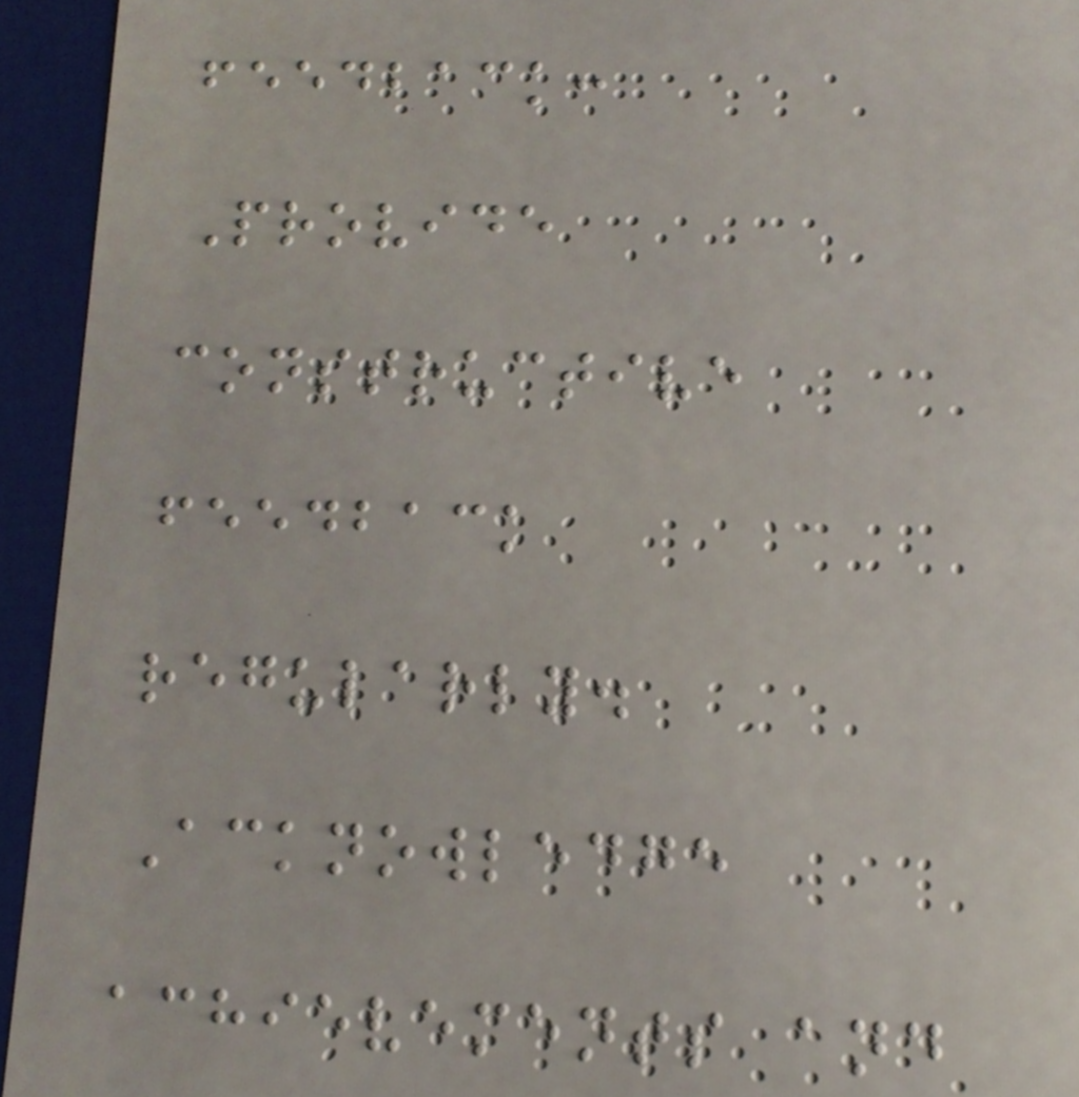feedback:
Provide
constructive
feedback
regularly.
Acknowledge
achievements and
